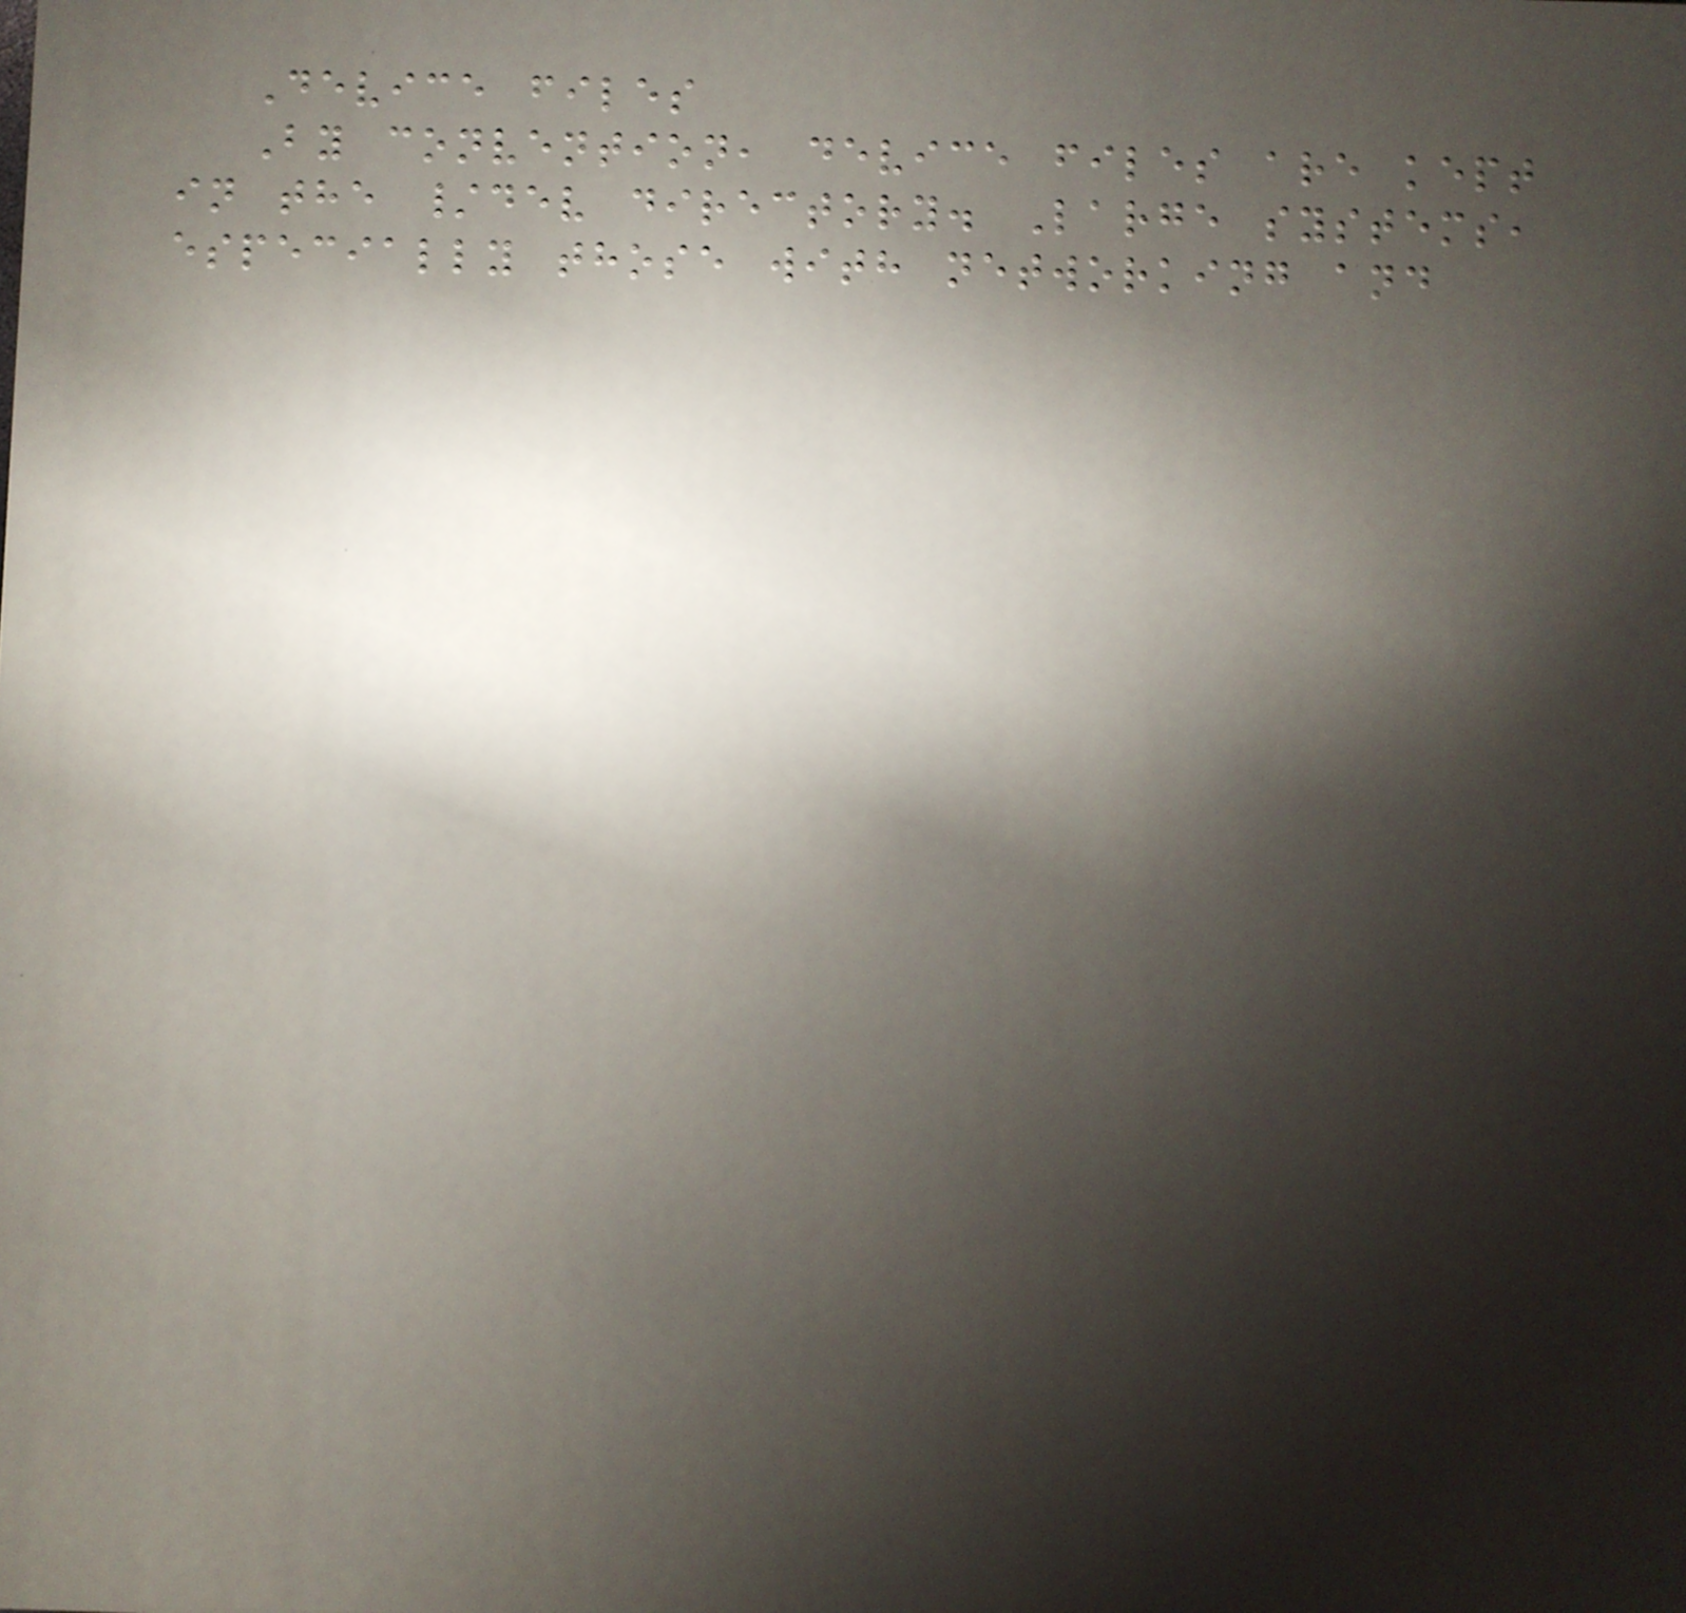Device files
By convention, device files are kept
in the /dev directory. Large systems,
especially those with networking and
